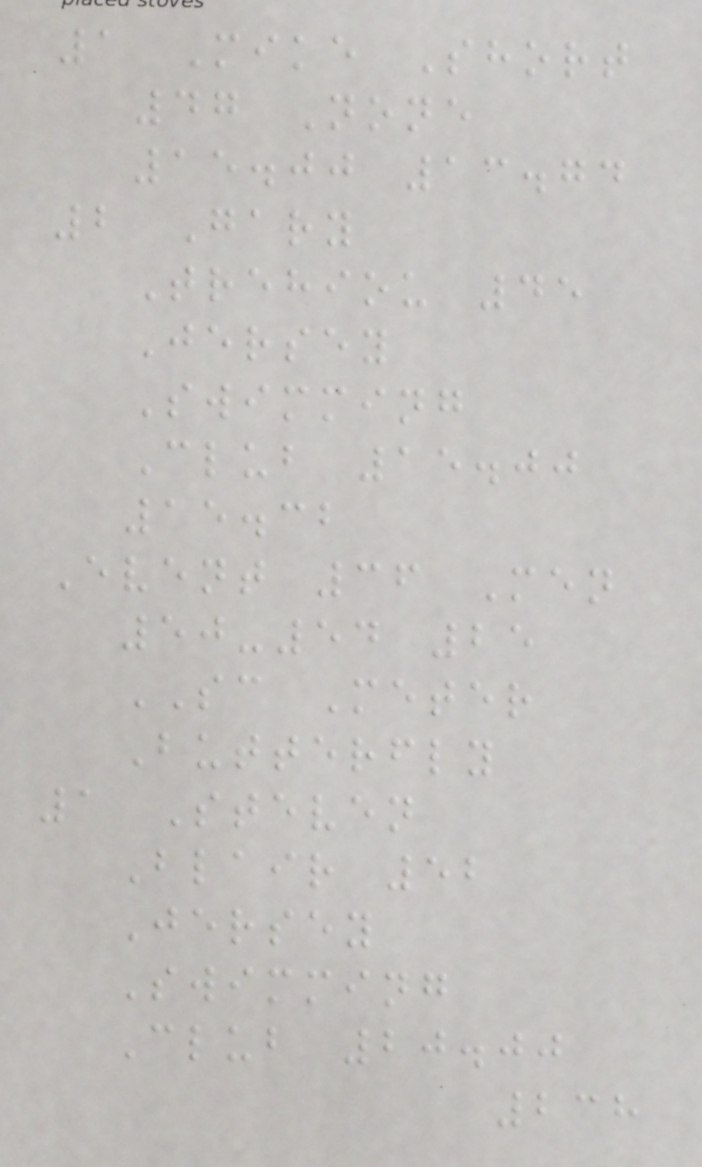1 Mike Short
47 None
15.00 13.74
2 Gary
Trehiou 45
Jersey
Swimming
Club 15.00
15.32
Event 36 Men
50-54 25
SC Meter
Butterfly
1 Steven
Blair 52
Jersey
Swimming
Club 20.00
238
